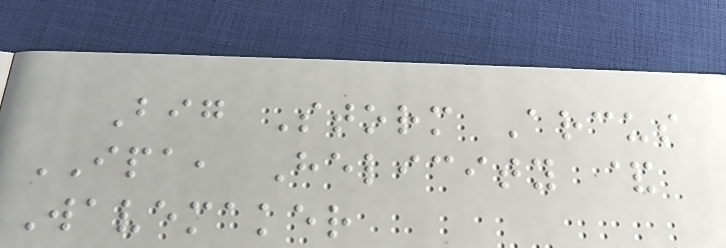Big Storm Arcus
IPA, Helicity &
Wavemaker
